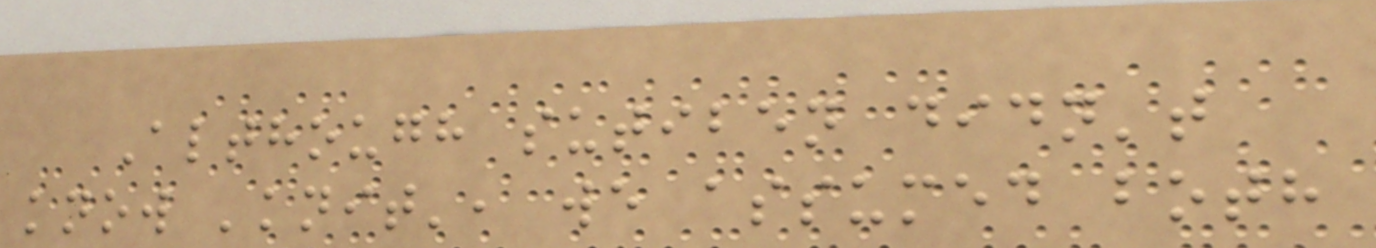Although sutiben didn't
know 'knit', we assumed both
